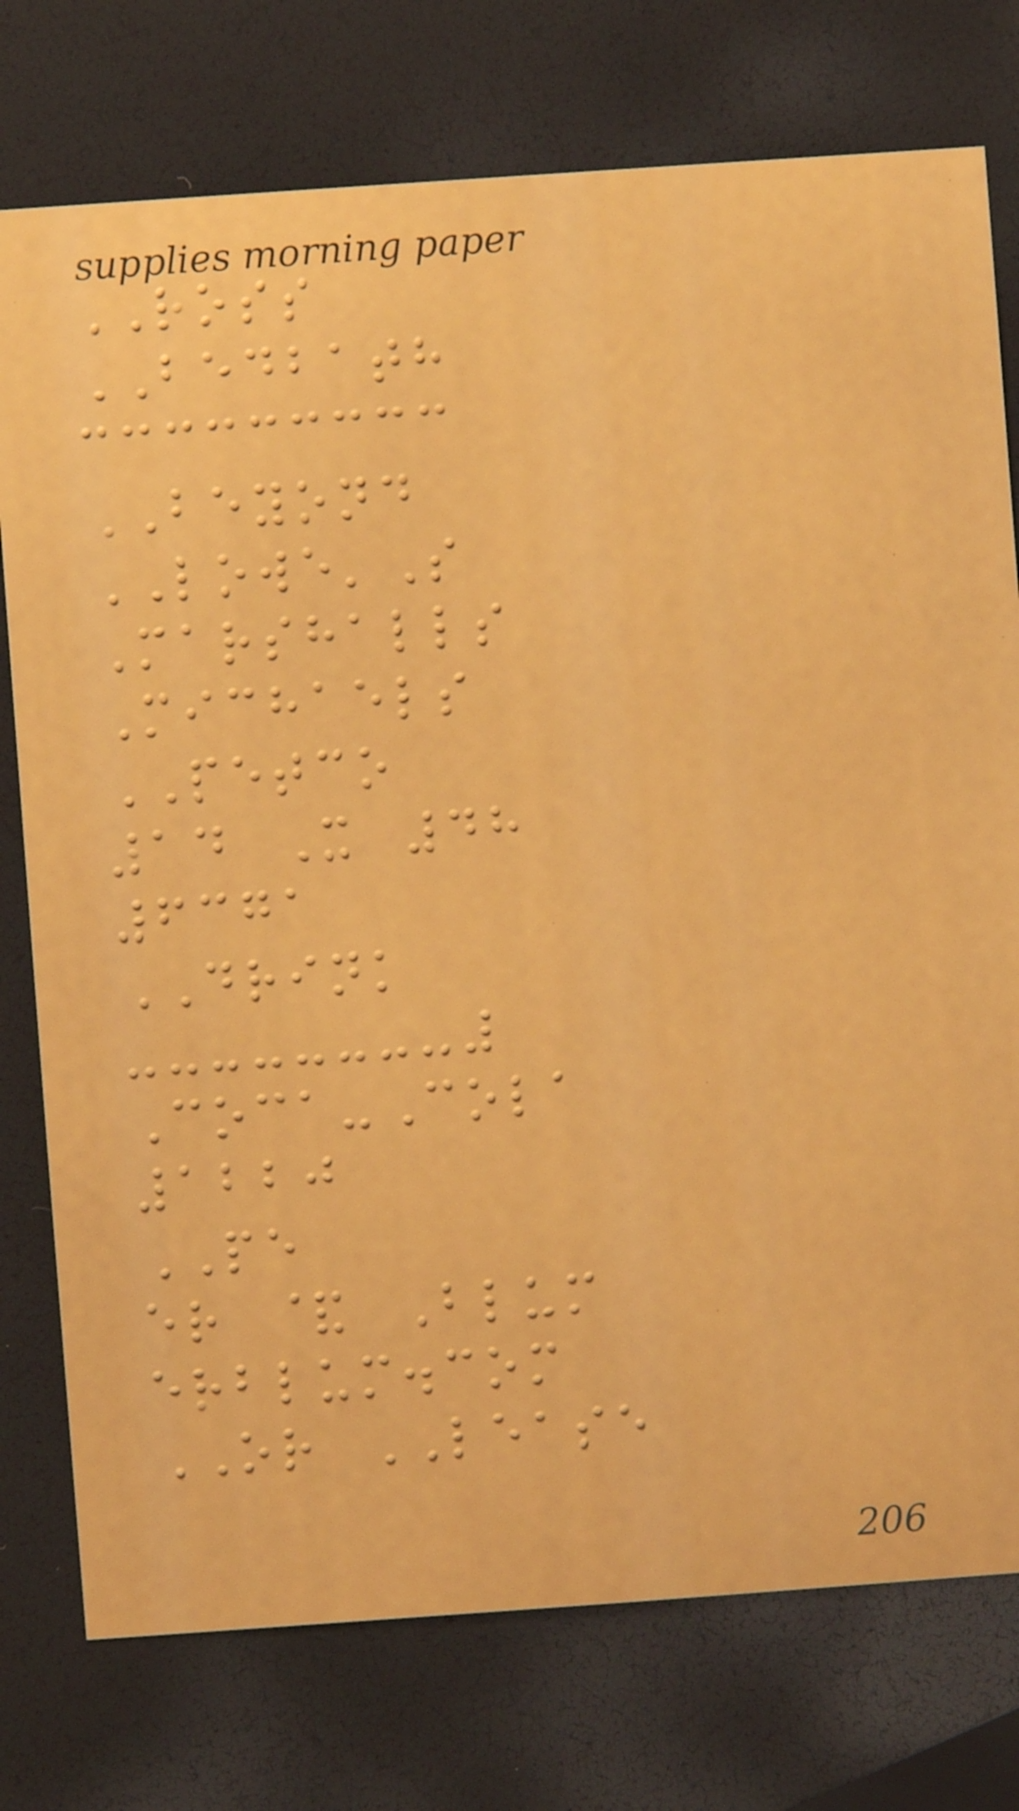ROSS
BEDBATH
BEYOND
LOWE'S
Marshalls
Michaels
PETCO
14 X 48
6371
DRINK
Coca-Cola
1220
PE
er & Blum
erblum.com
OR LEASE
